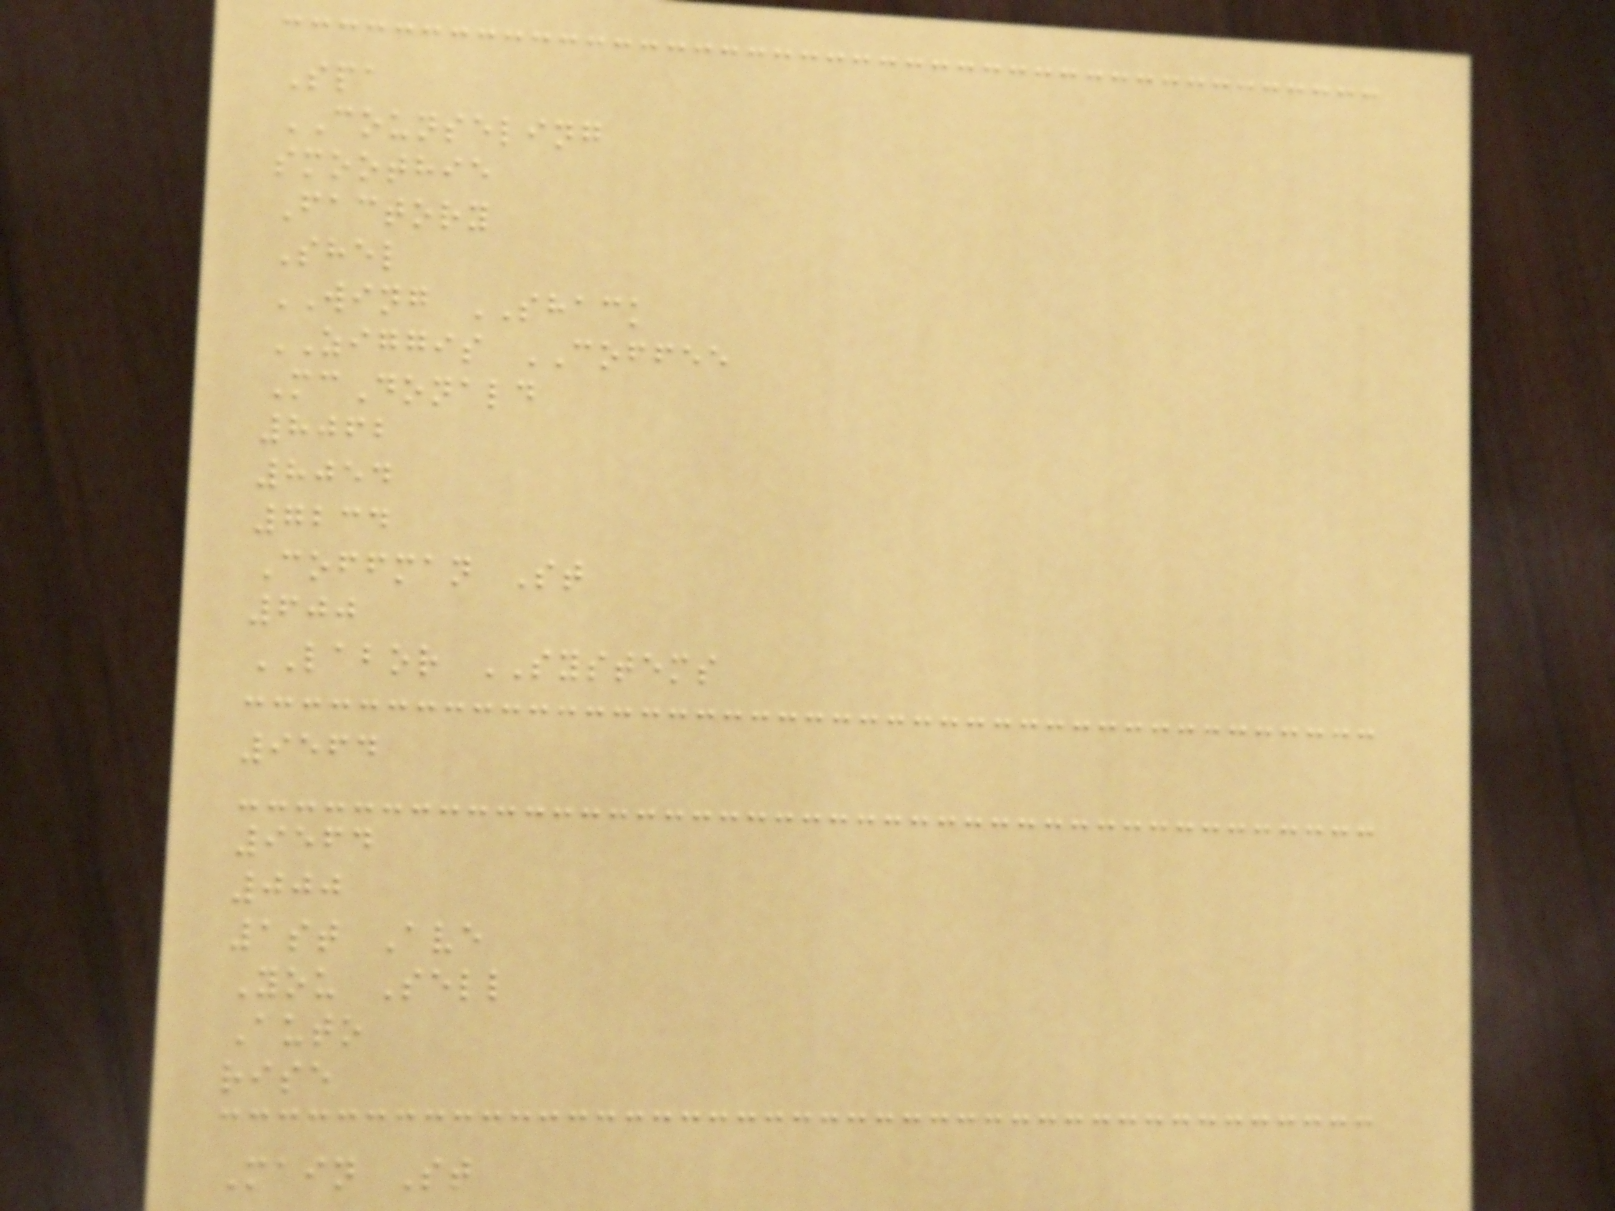Spa
COUNSELING
smoothie
Factory
Shel
WING SHACK
ZIGGIS COFFEE
McDonald
8062
8054
7234
Coffman St
600
LABOR SYSTEMS
9564
9564
000
1st Ave
You Sell
Auto
rise
Main St
